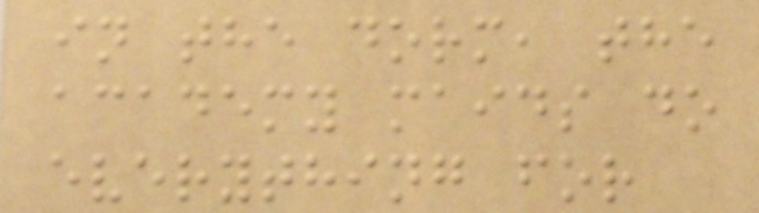in the dorm, the
academy maids do
everything for
